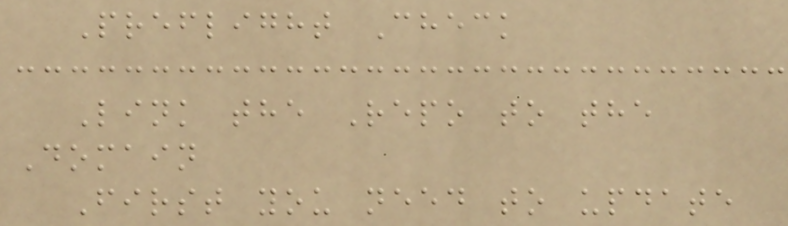Preflight Check
Link the Repo to the
Domain
First you need to update
